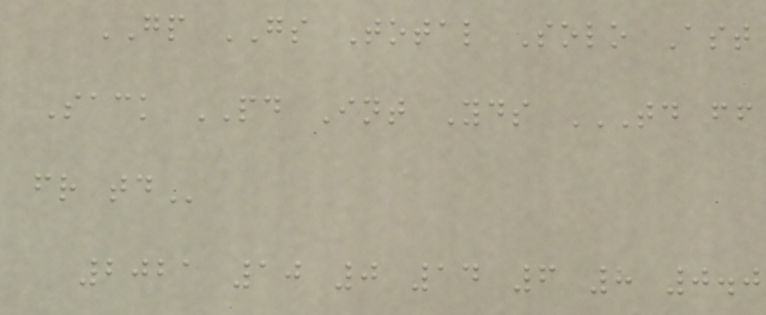GP GS Total Solo Ast
Sack PD Int Yds TD FF
FR TD
2021 10 0 14 6 8 0.0
